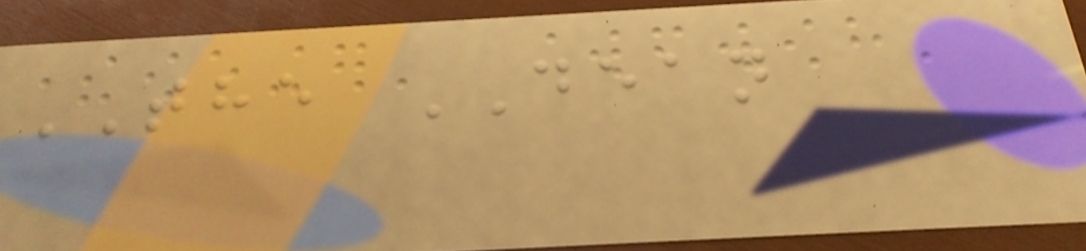THE DEAN
